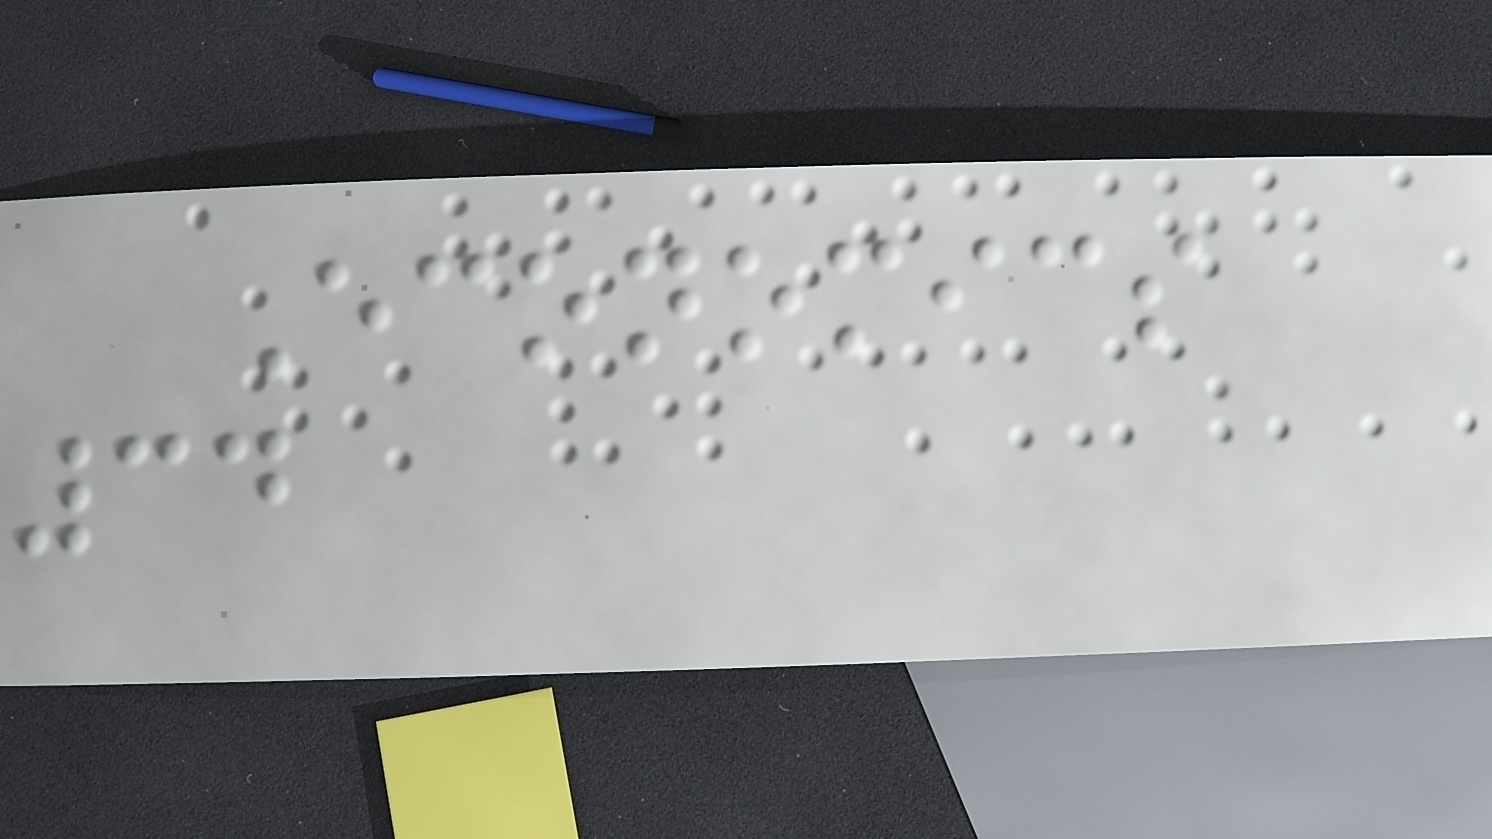Economics
34
